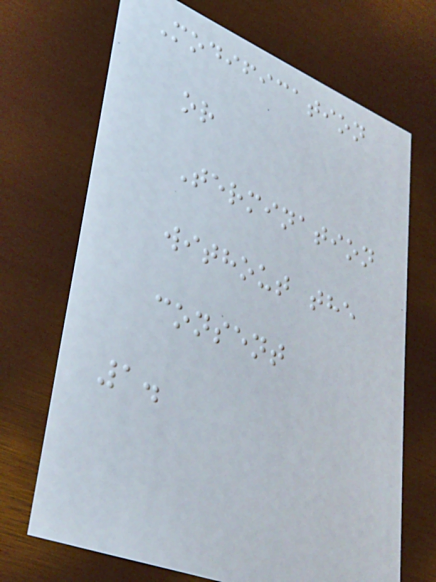Modification
or
Termination
without the
consent
1.
